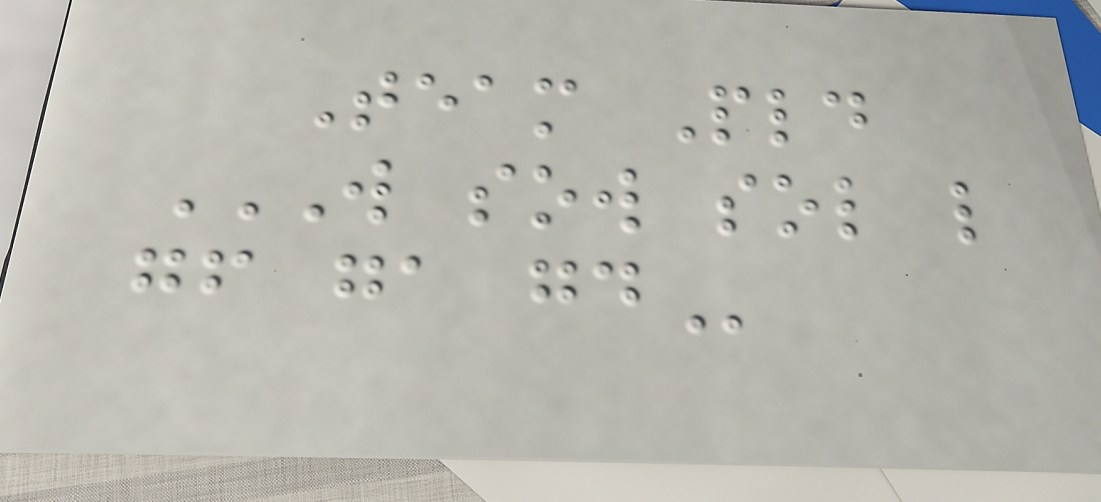Team Pld
W SOW SOL L
GF GA GD
